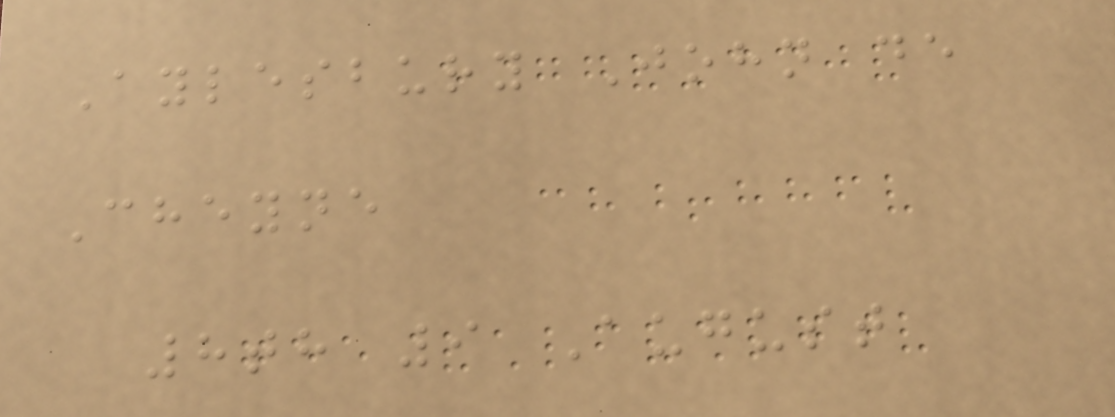Aylesbury John de
Cheyne
8th 9 August
